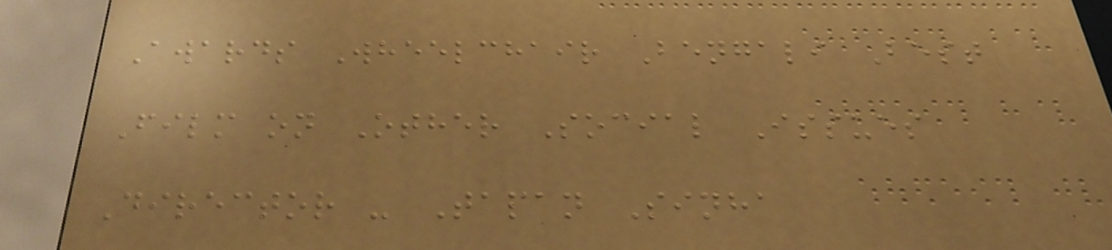Awards Wheelchair Bengali Best
Film on Other Social Issues
Director - Tapan Sinha
